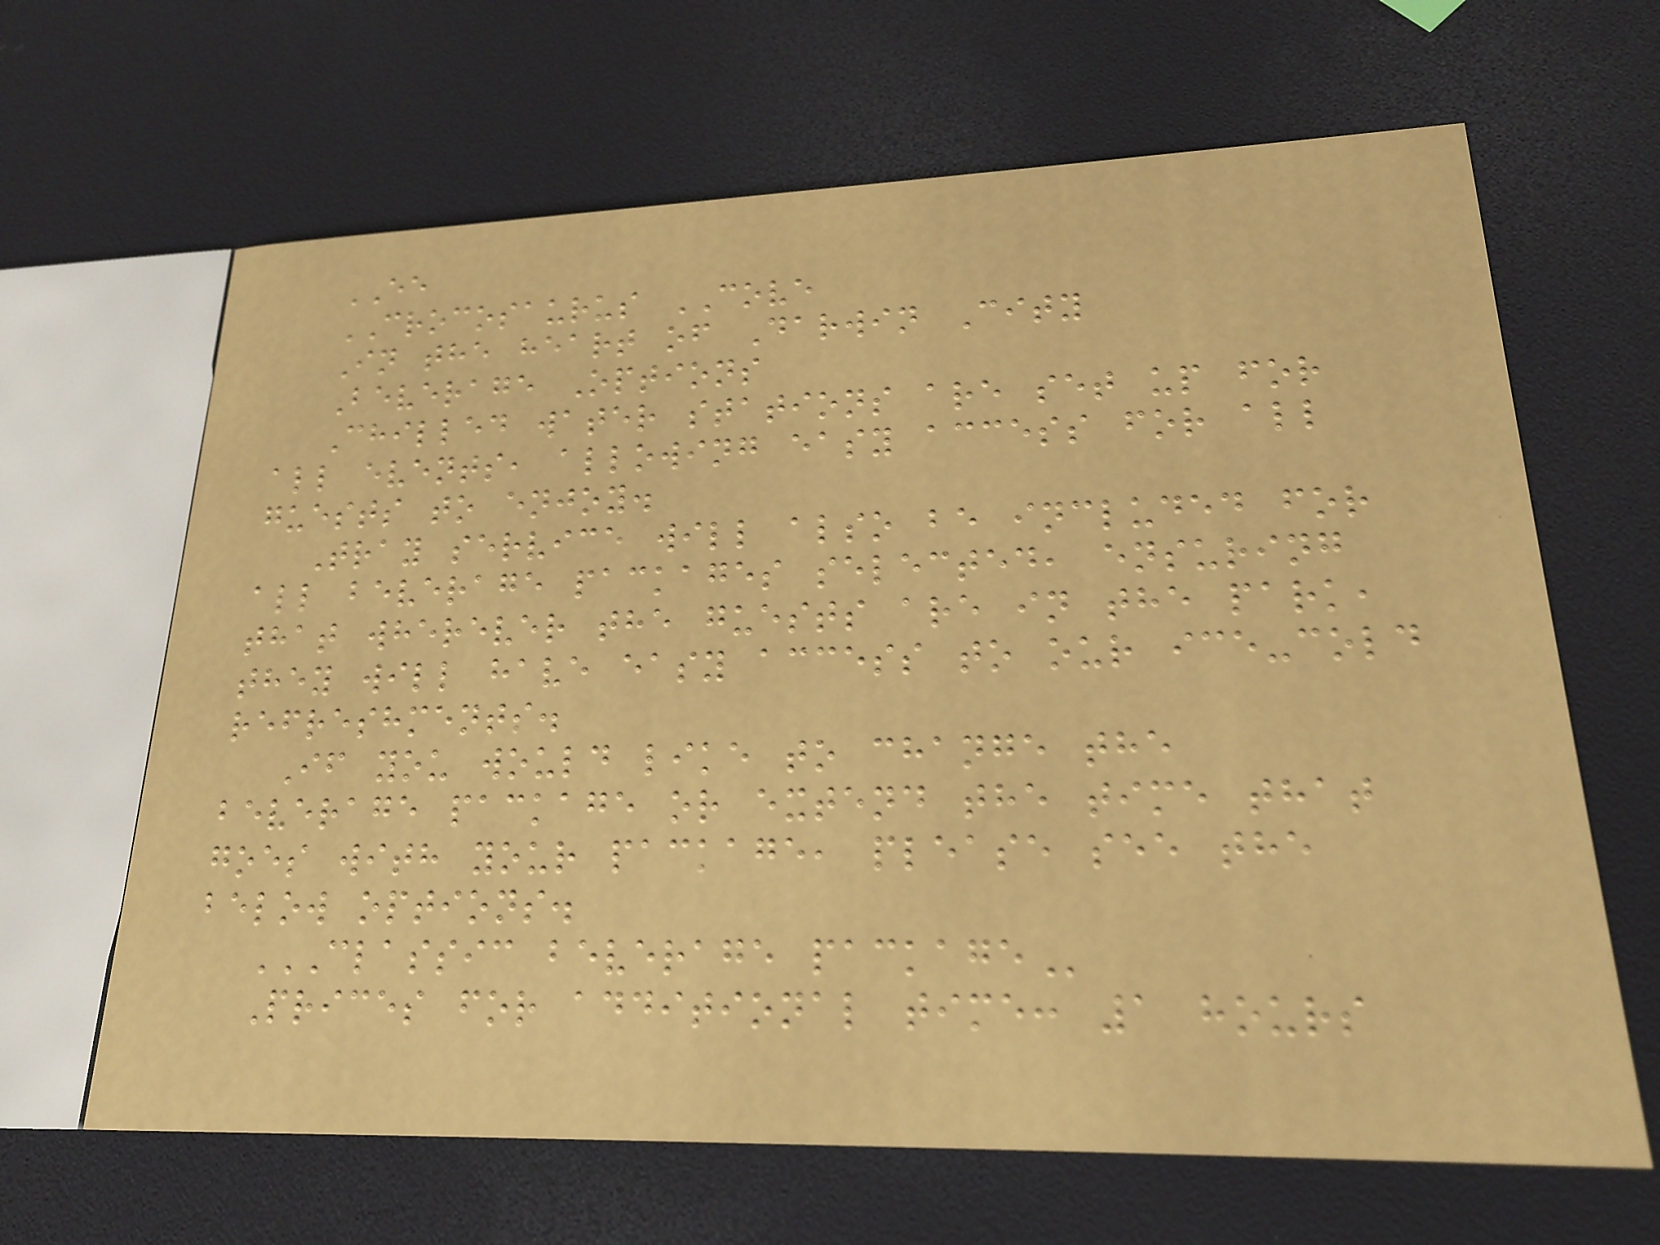EE
CROCOSAURUS COVE
In the heart of Darwin City
Beverage Options
Chilled water stations are set up for
all events, allowing easy access for all
guests to enjoy.
Tray service will also be included for
all beverage packages selected, ensuring
that wherever the guests are in the park,
they will have easy access to our ice-cold
refreshments.
If you would like to change the
beverage package or extend the time that
goes with your package, please see the
below options.
CLASSIC BEVERAGE PACKAGE
Prices for additional time: 1 hours
